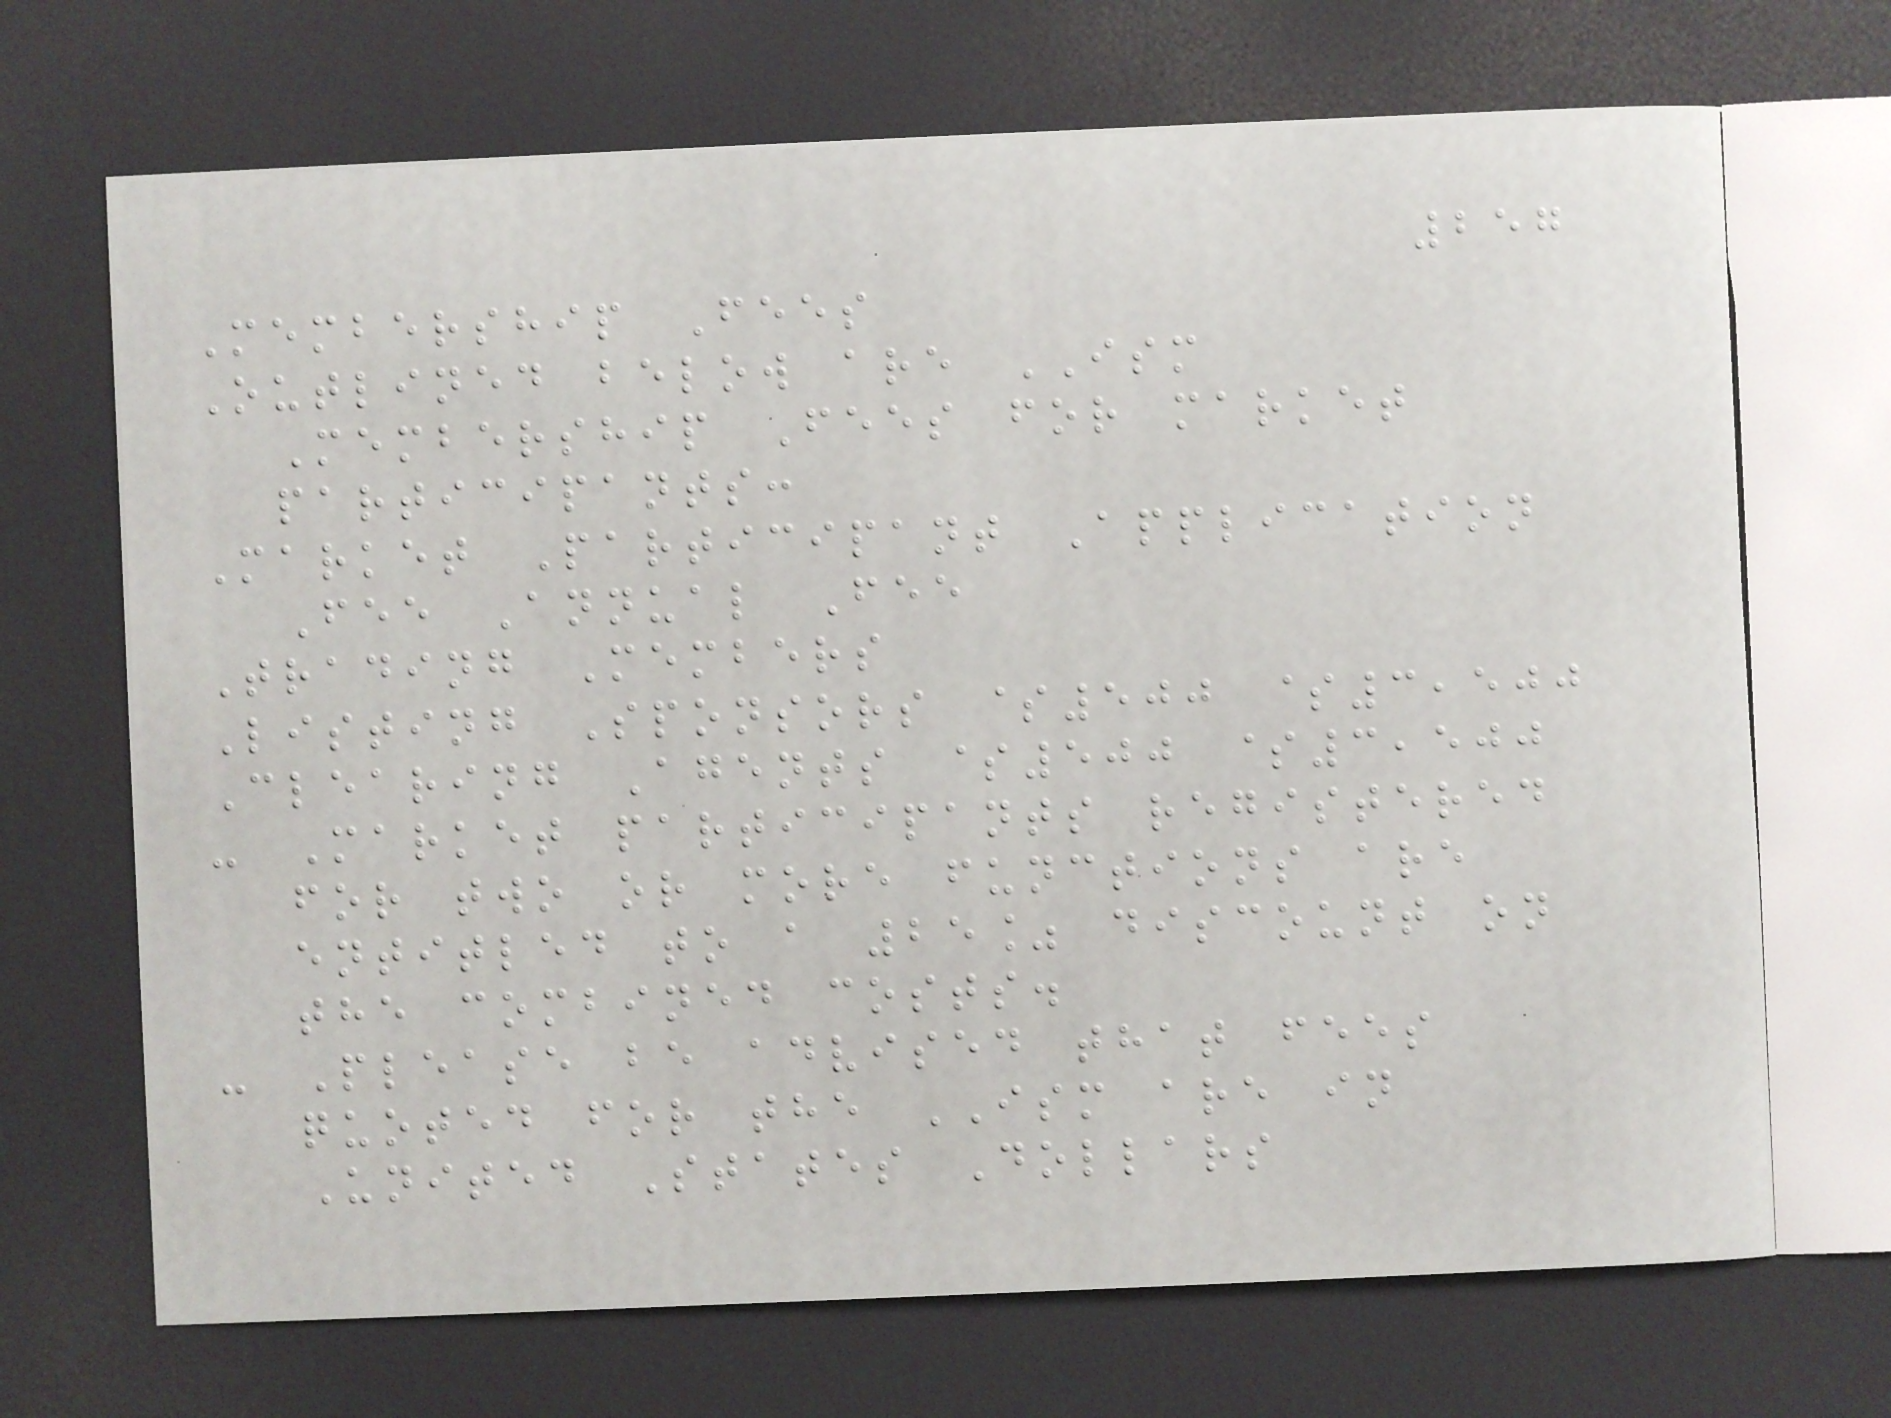257
Membership Fees
Outlined below are ISM
Membership Fees for market
participants:
Market Participant Application
Fee Annual Fee
Trading Members
Listing Sponsors $500 $3,500
Clearing Agents $500 $3,500
- Market participants registered
for two or more functions are
entitled to a 25% discount on
the combined costs.
- Please be advised that fees
quoted for the ISM are in
United States Dollars
